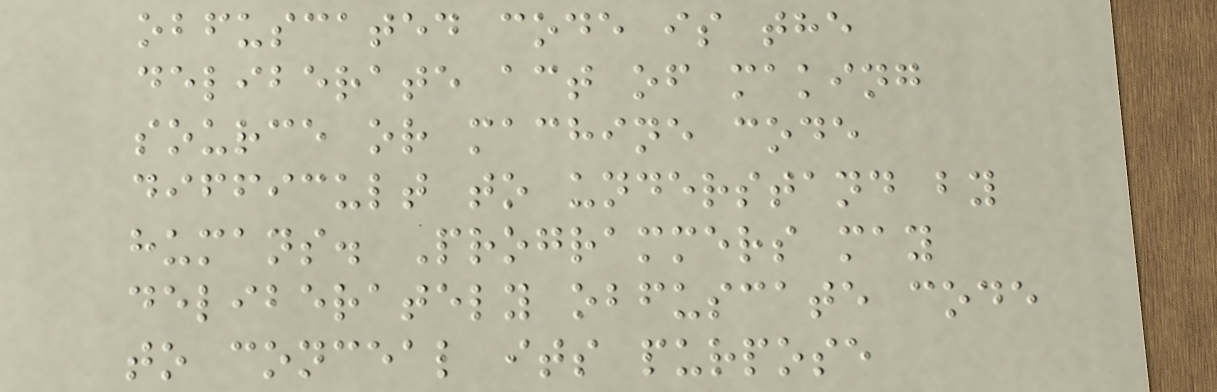obfuscated code is the
deliberate act of making
source or machine code
difficult to understand by
humans. Programmers may
deliberately obfuscate code
to conceal its purpose
